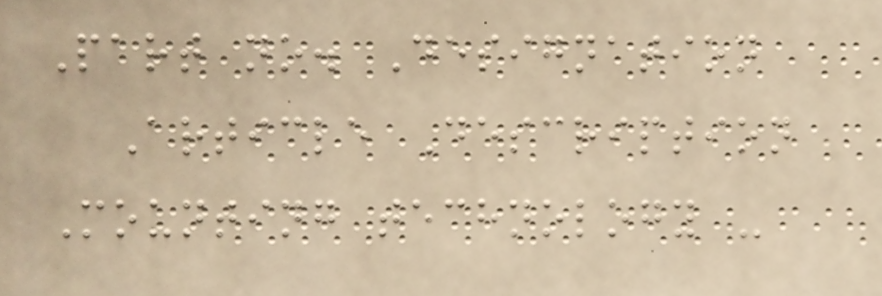Part no. Designation
Article Description
Mounting technology -
